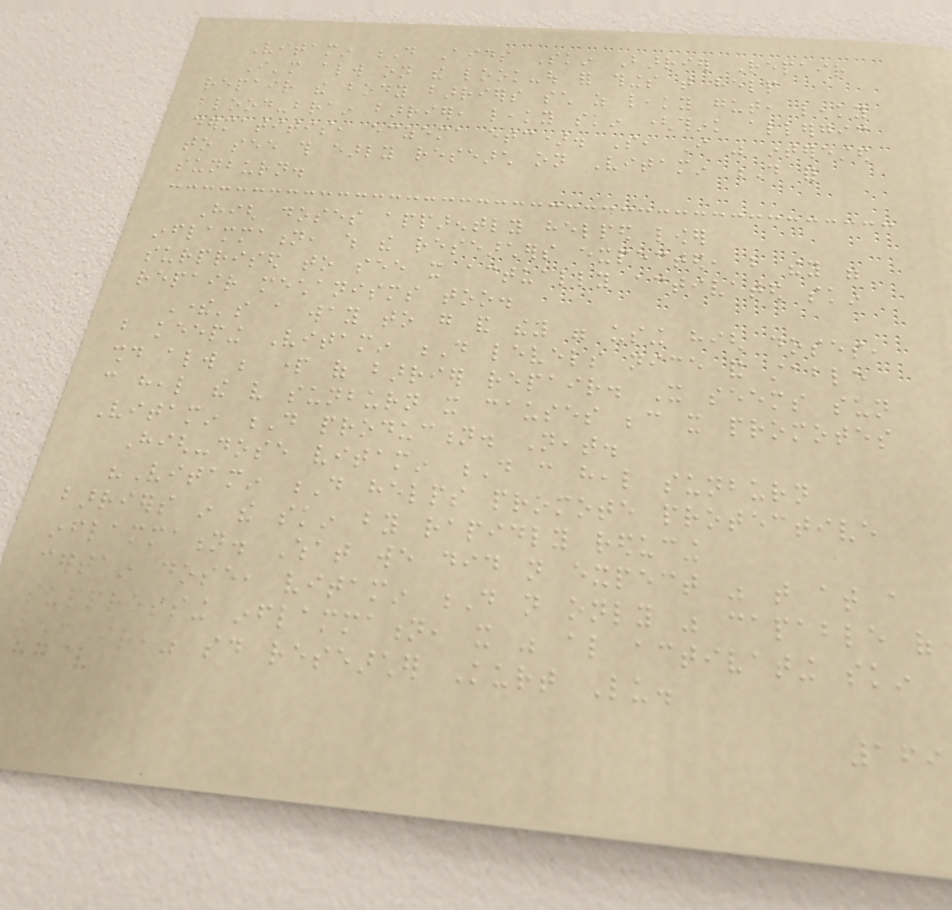Vitamin D Aids Skin Barrier Repair
I'm always on the look-out for things that help
repair the body barriers such as leaky gut, leaky
blood-brain barrier, leaky skin (think allergic
dermatitis, eczema etc). So, I was interested
to see this early research on Vitamin D for
sunburn.
High doses apparently helped lower
inflammation, which the researchers expected, but they were
surprised to see it actually activated skin
repair mechanisms too.
There's a way to go and they were using high doses,
but keeping Vitamin D levels nice and stable
should always be part of barrier repair. It seems sun
can heal the very sunburn it causes because it promotes
Vitamin D production. Neat.
High-dose vitamin D can heal sunburn
"Vitamin D helps promote protective
barriers in the skin by rapidly reducing
inflammation. What we did not expect was that at a
certain dose, vitamin D not only was capable of
suppressing inflammation, it was also activating skin
repair," said researcher Kurt Lu.
169
